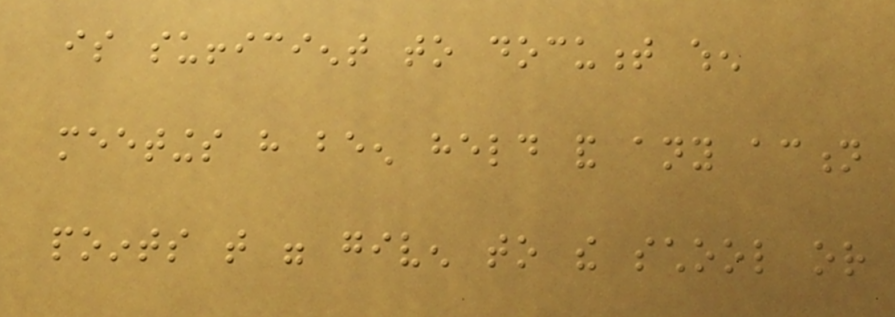is sufficient to document when
meetings have been held and any action
points that were given to the school or
